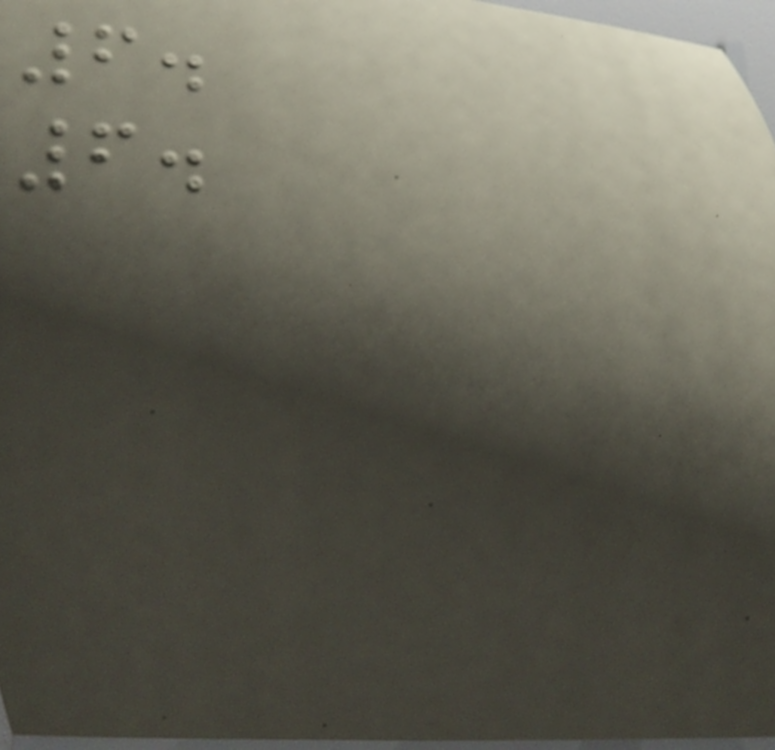6.
6.
